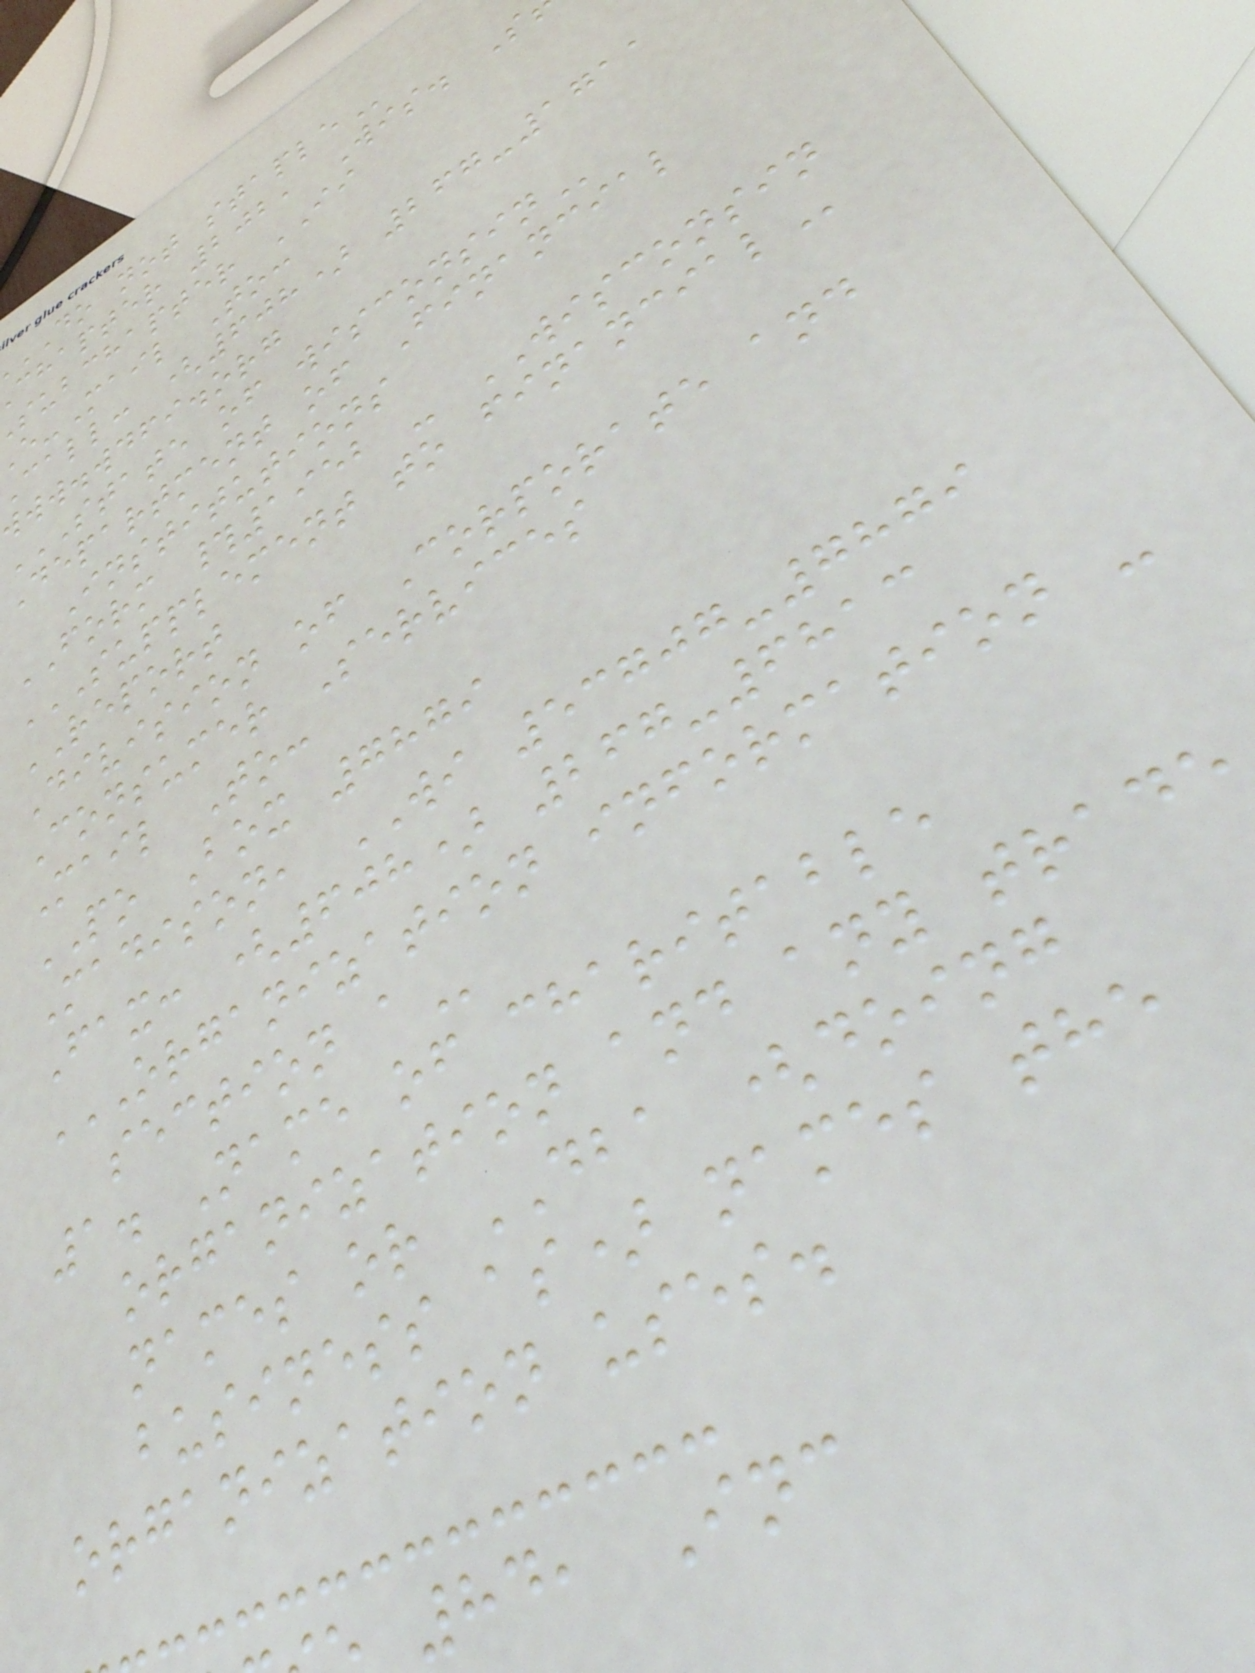DO not
chapter 202, Wis. S
subchapter II
-Mail To:
call: (608) 267-1711
www.wdfi.org
STATE OF WISCONSIN
Department of Financial
Institutions
FORM #1952 - WISCONSIN
SUPPLEMENT TO FINANCIAL
REPORT
Division of Corporate and
Consumer Services
Mail To:
PO Box 7879
Madison, WI 53707-7879
Fax: (608) 267-6813
ORGANIZATION INFORMATION -
section
1. Name of charitable
organization and any trade
names or DBA (doing
business as) names the
organization uses.
84, Inc
